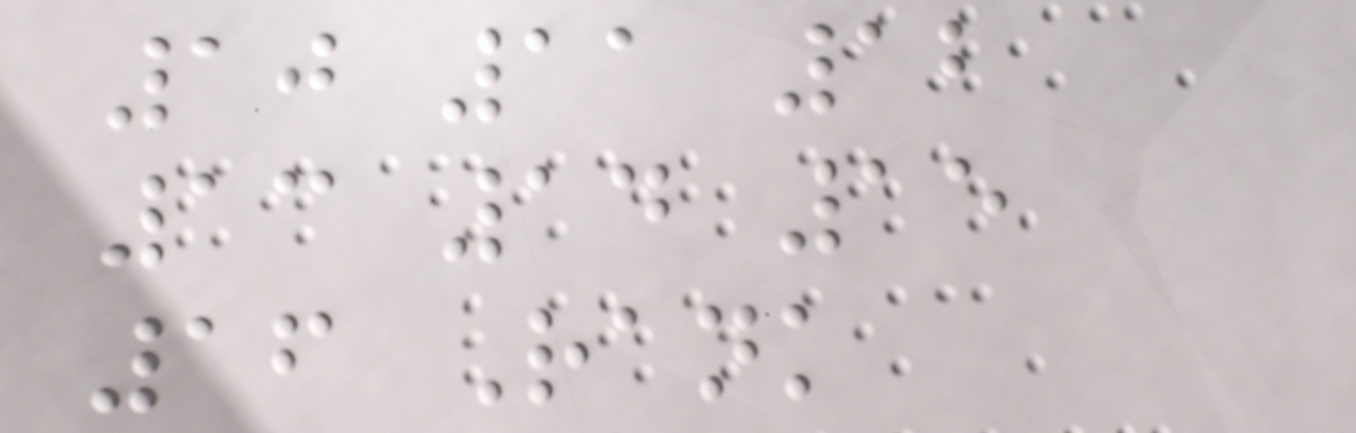10 11 12
13 14 15
16 Rank
